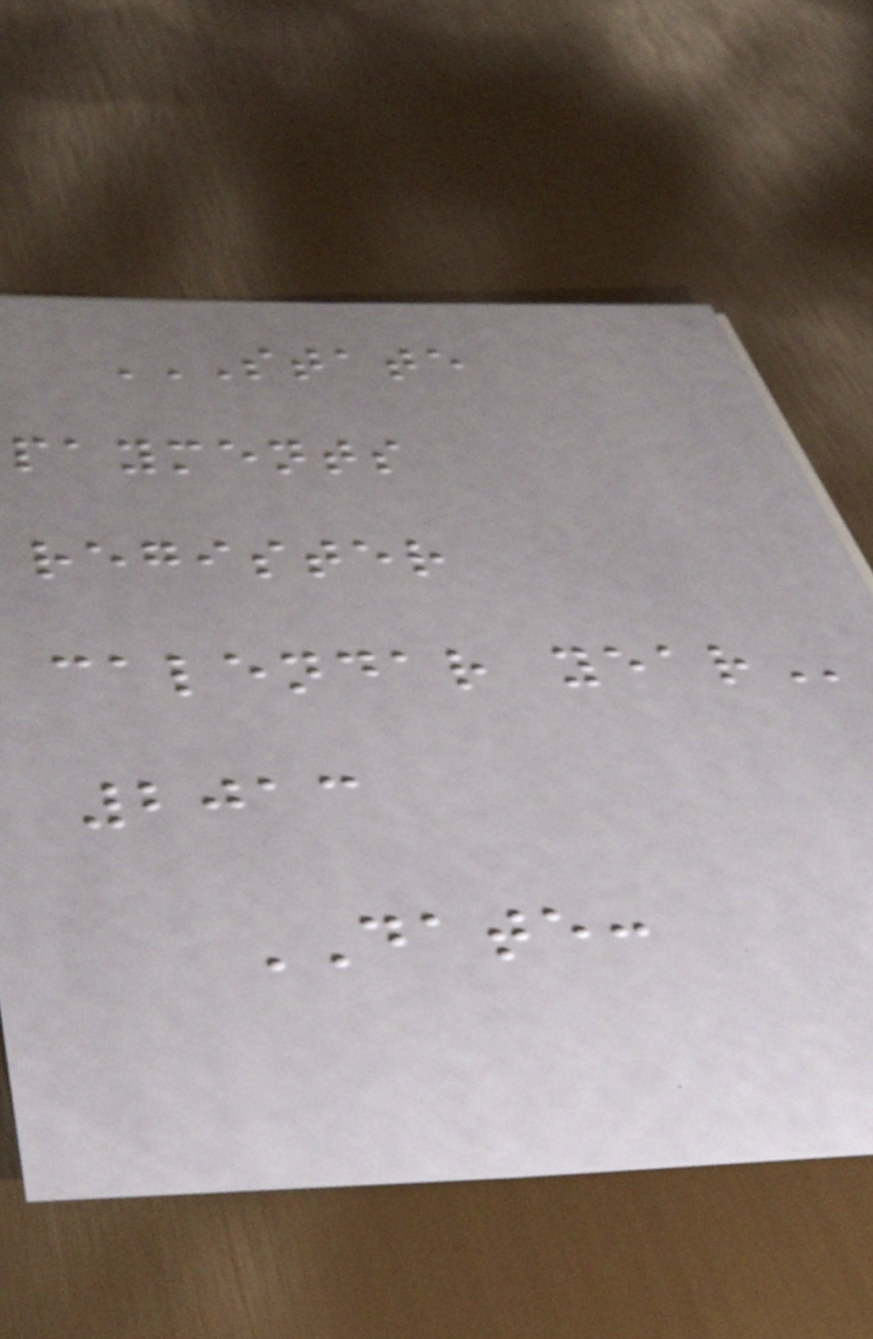STATE
PAYMENTS
REGISTER
CALENDAR YEAR
2013
DATE:
